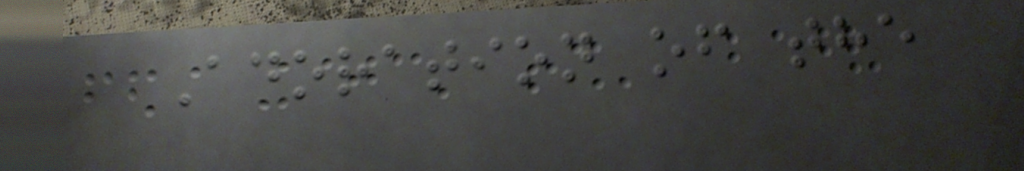Adoration of the
